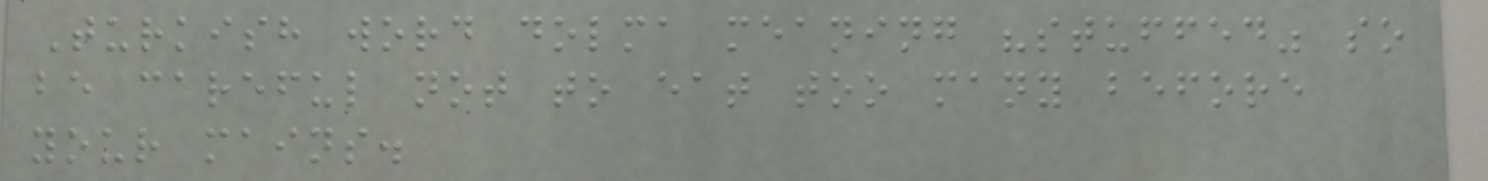Turkish word dolma meaning "stuffed" so
be careful not to eat too many before
your mains.
